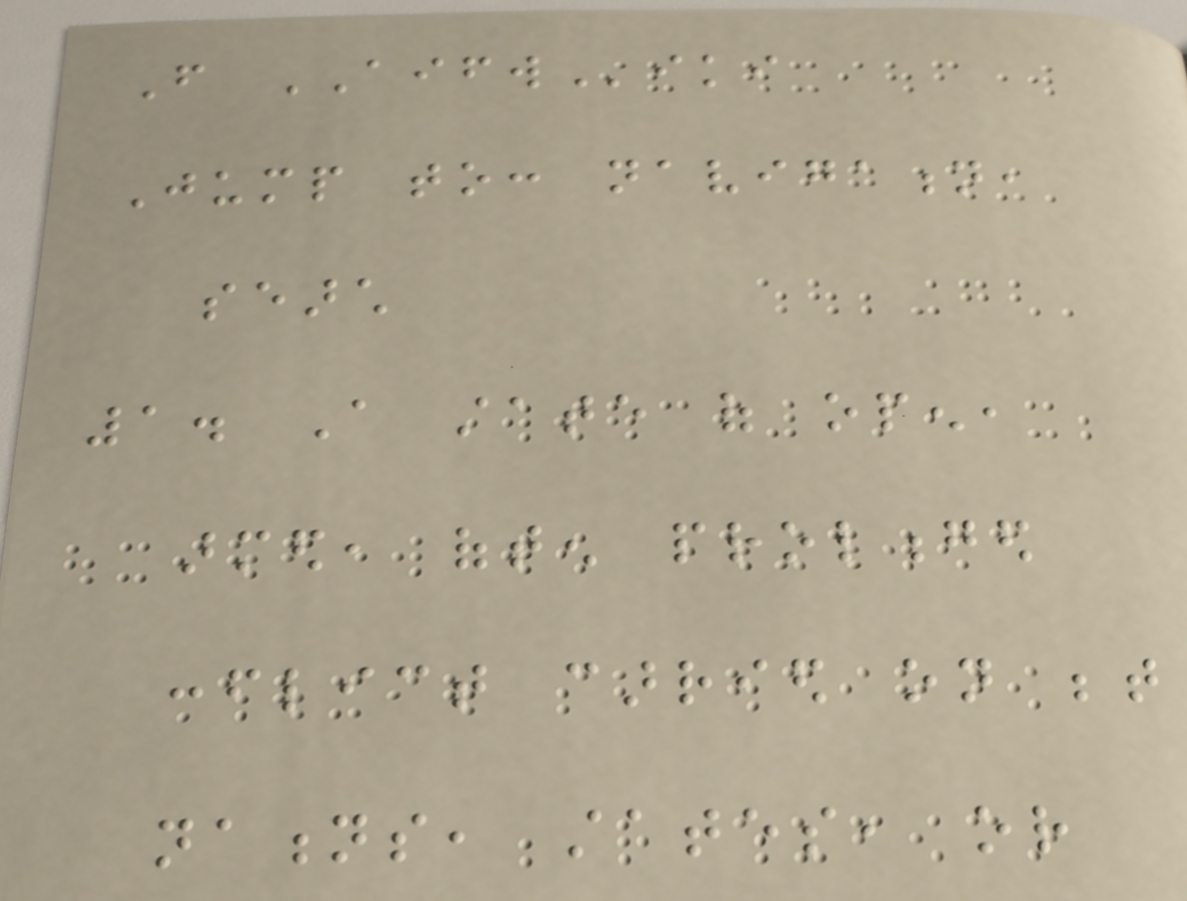From AIFWiki
Jump to: navigation,
search
1. A state of open,
armed, often prolonged
conflict carried on between
nations, states, or
